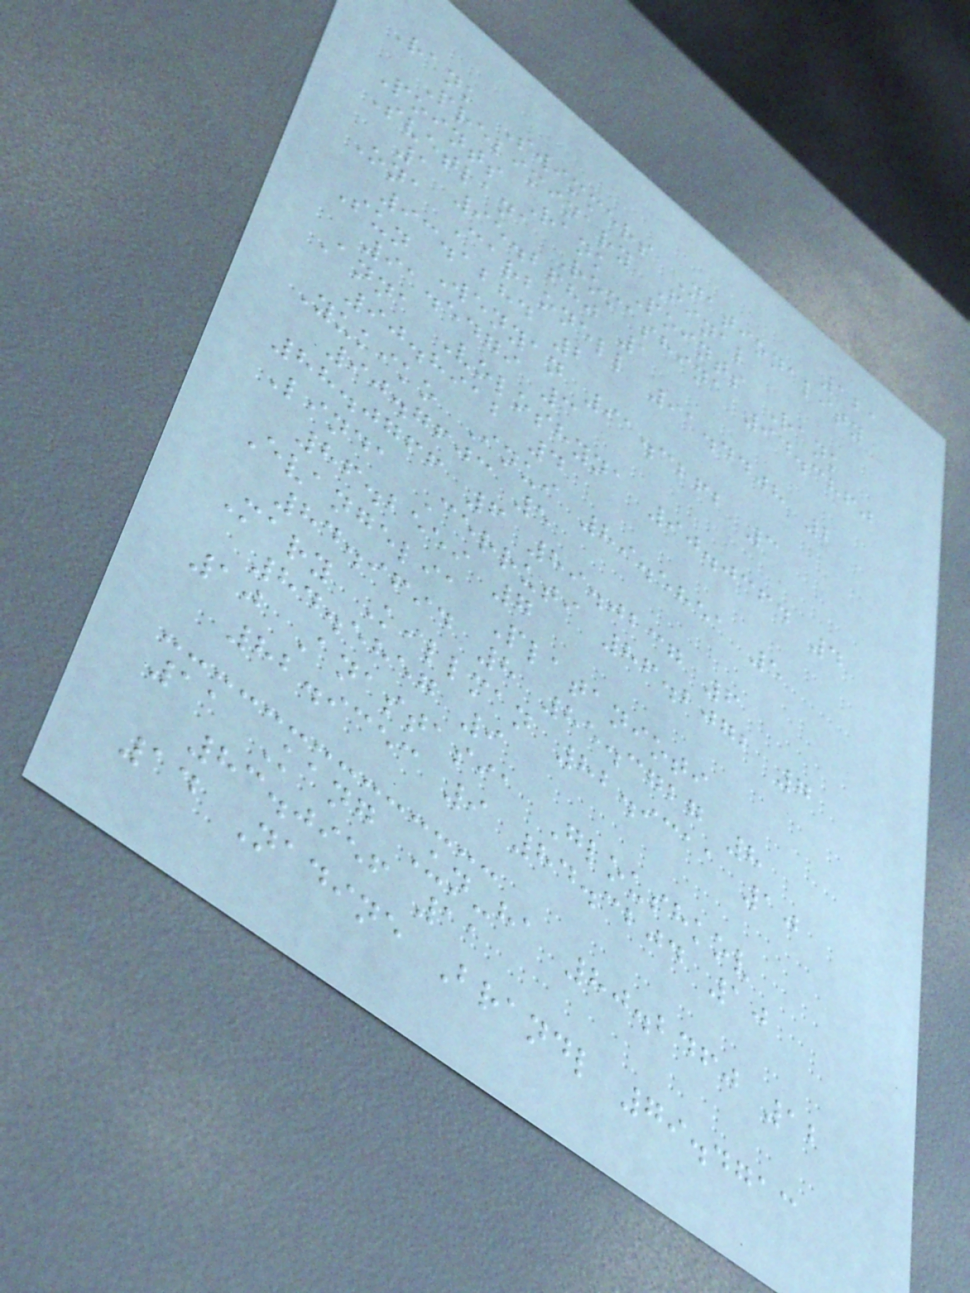121
Rank Swimmers Nationality
Preliminary Final
Points Rank Points Rank
Svetlana Romashina 94.3860
1 95.2680 1
Ona Carbonell 91.4408 2
93.1284 2
Sun Wenyan 91.3262 3
91.5479 3
Anna Voloshyna 90.0364 4
90.8912 4
Yukiko Inui 89.5851 5
90.7603 5
88.0766 6 89.0237 6
Linda Cerruti 86.2072 7
86.2559 7
Evangelia Platanioti
84.9694 8 85.3727 8
Mary Killman 82.9311 10
84.5857 9
10 Anastasia Gloushkov
82.9353 9 84.3204 10
11 Kang Un-ha 80.2460 12
83.0956 11
14 Nadine Brandl 79.4713
